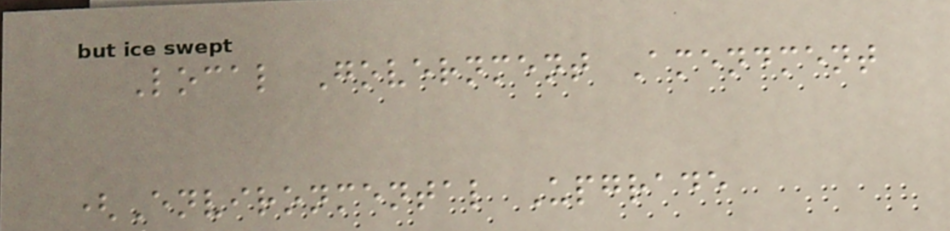Local Government Amendment
(Environmental Upgrade
